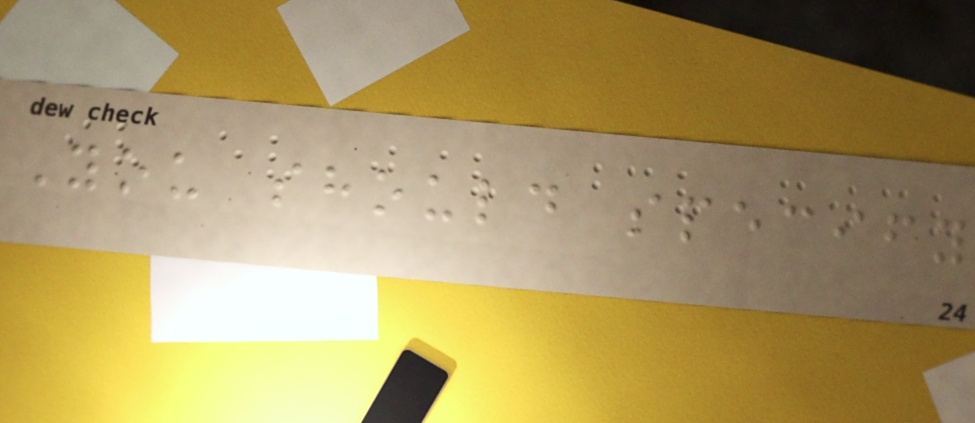You should specify
